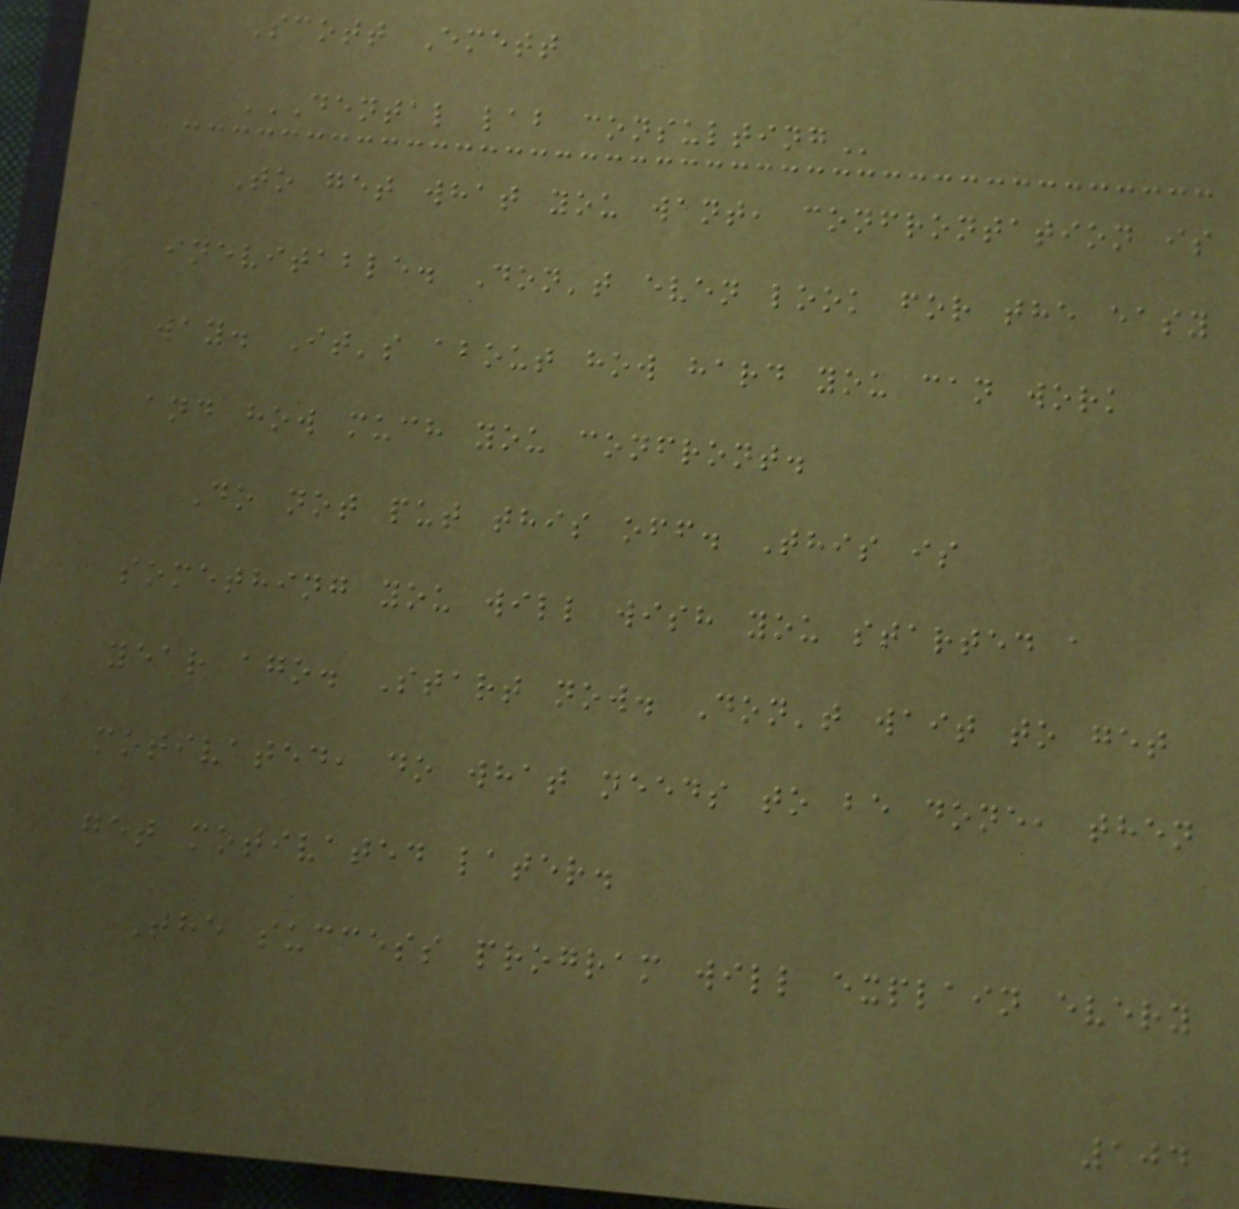Scott Emett
DENTAL LAB CONSULTING
To get what you want, confrontation is
inevitable. Don't even look for the easy
way. It's about how hard you can work
and how much you confront.
Do not put this off. This is
something you will wish you started a
year ago. Start now. Don't wait to get
motivated, do what needs to be done, then
get motivated later.
The success program will explain every
104
